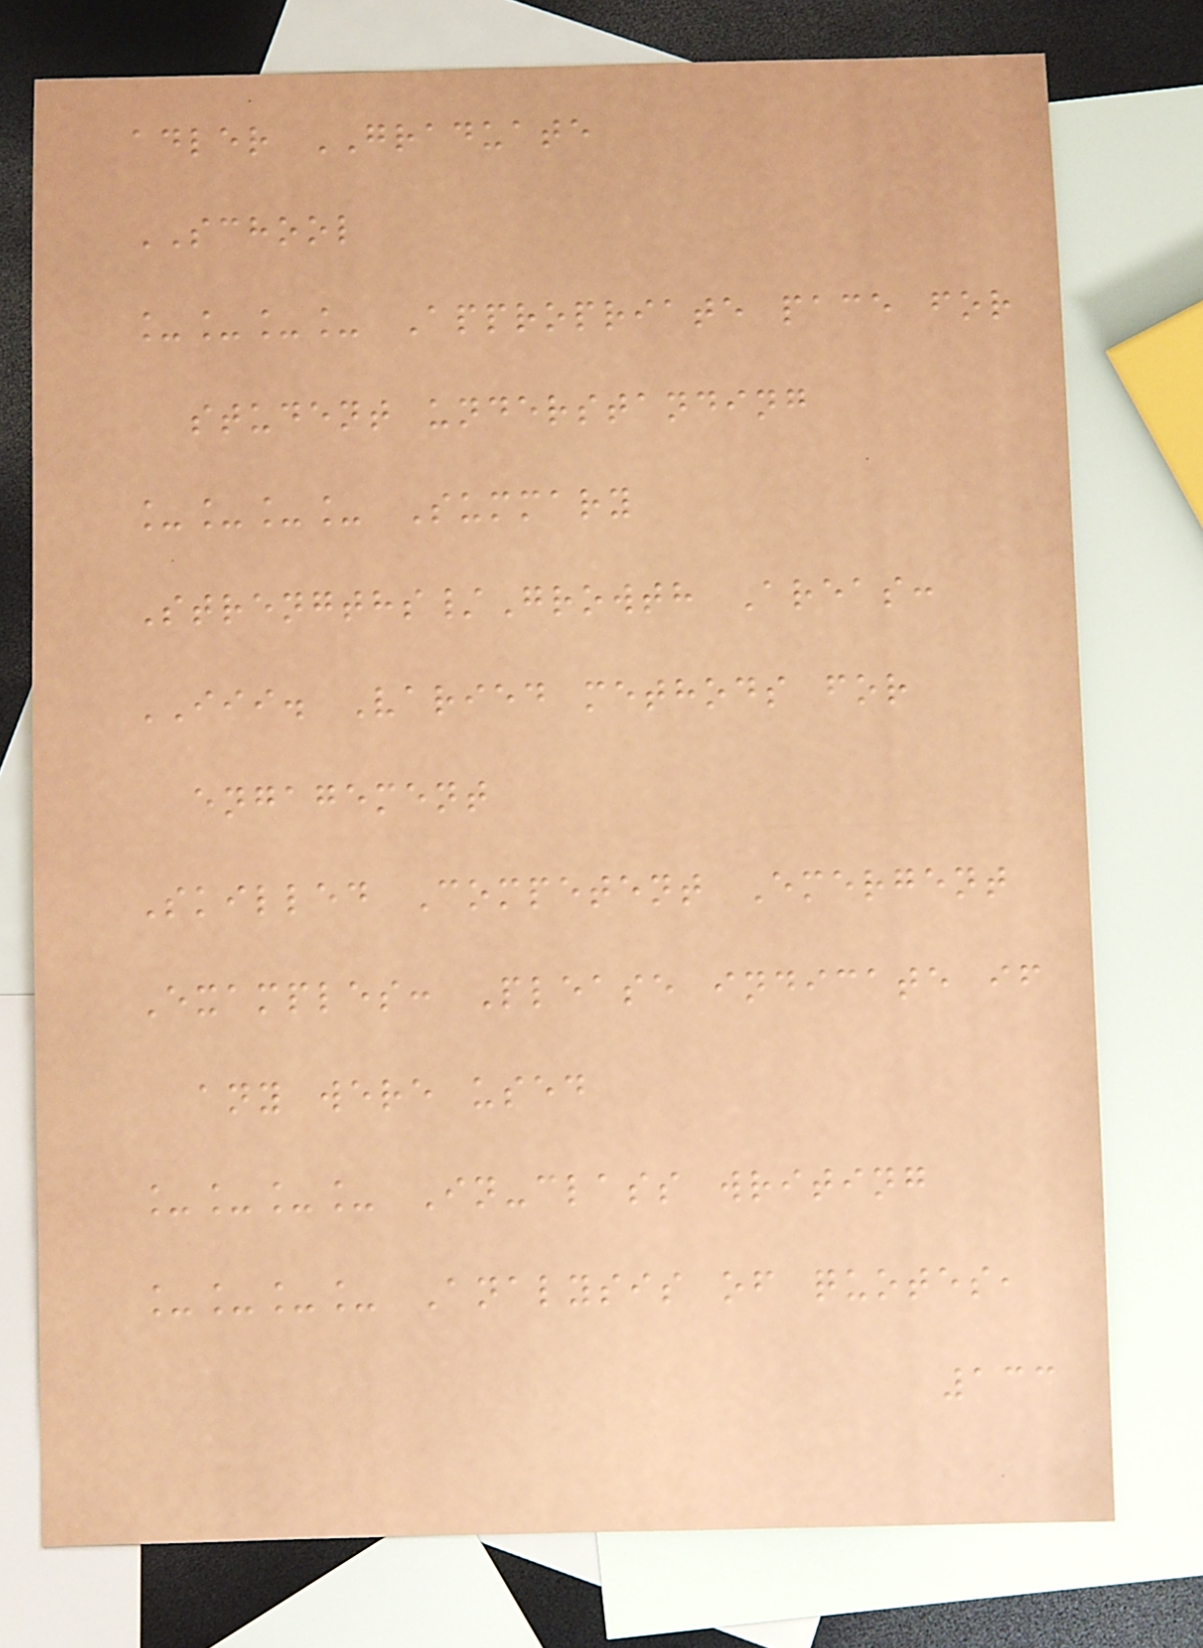adler GRADUATE
SCHOOL
____ Appropriate pace for
student understanding
____ Summary
Strengths/Growth Areas:
III. Varied methods for
engagement
Skilled Competent Emergent
Examples: Please indicate if
any were used
____ In-class writing
____ Analysis of quotes,
133
